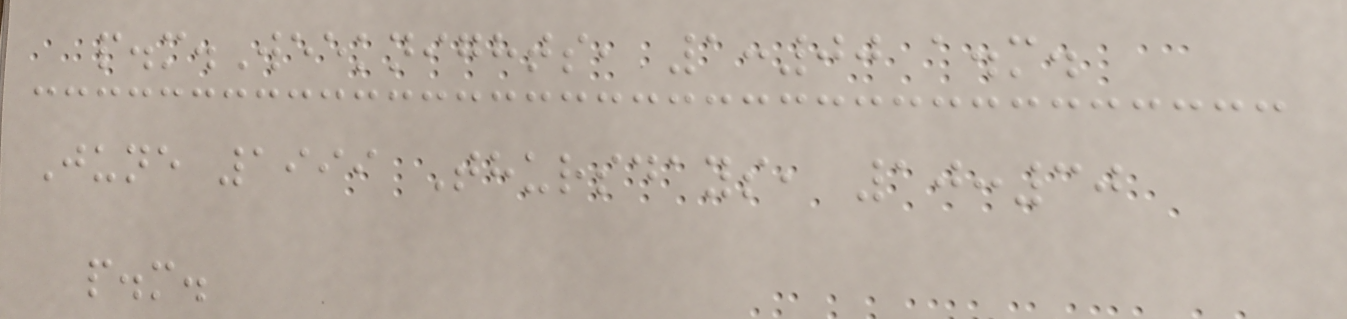p.m.Weeknights, 1:00 a.m.
June 1999 Thursdays, 10:30
p.m.
